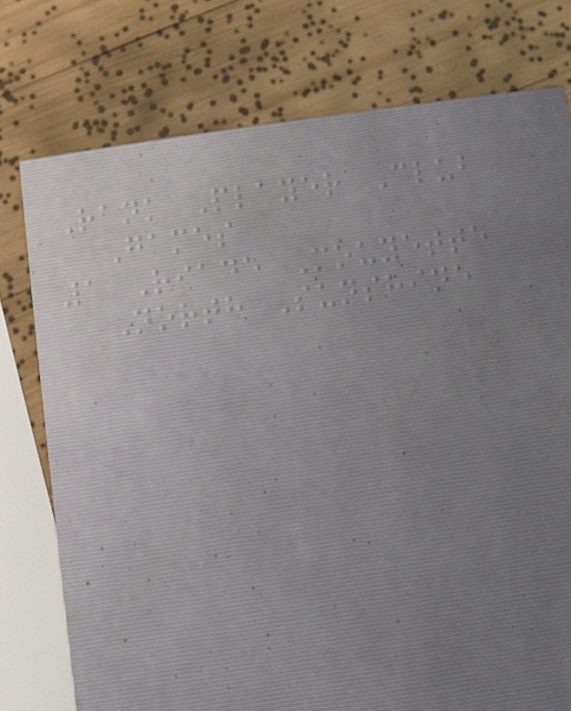Rank Player Club
Games
1 Riade Mouyette
North Sunshine
